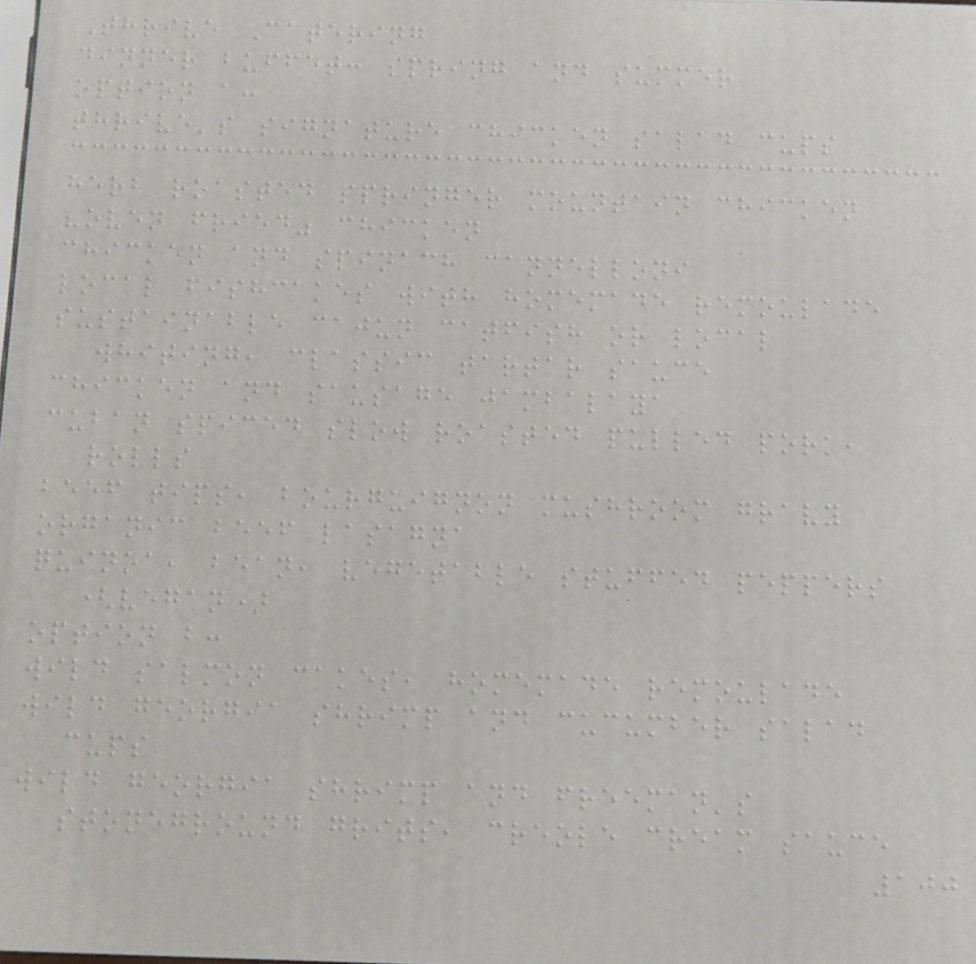Thrive Catering
dinner buffet: spring and summer
option a:
thrive's signature chicken salad cups
herb roasted springer mountain chicken
"oven fried" chicken
chicken and spinach cannelloni
local fishcakes with homemade remoulade
sustainable cajun catfish or local
whiting, classic tartar sauce
chicken and sausage jambalaya
cuban spiced slow roasted pulled pork,
rolls
beef tips, bourguignon mushroom gravy
organic beef lasagna
quinoa, bean, vegetable stuffed peppers
(vegan)
option b:
wild salmon cakes, homemade remoulade
wild georgia shrimp and cucumber salad
cups
wild georgia shrimp and freeman's
stoneground grits, creole cream sauce
100
